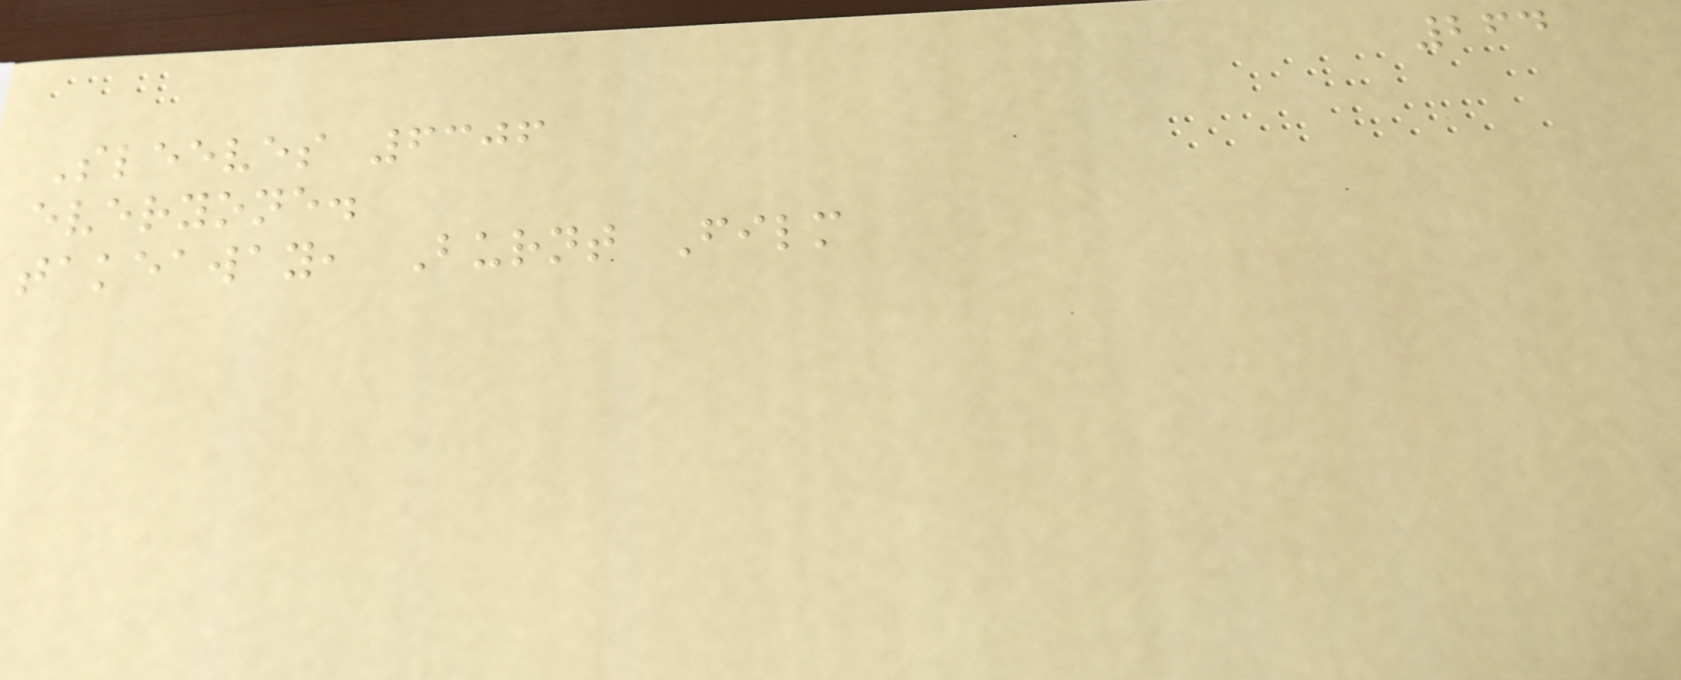264
Sleeves 6306
everyone.
takeaway, Burnt Film
